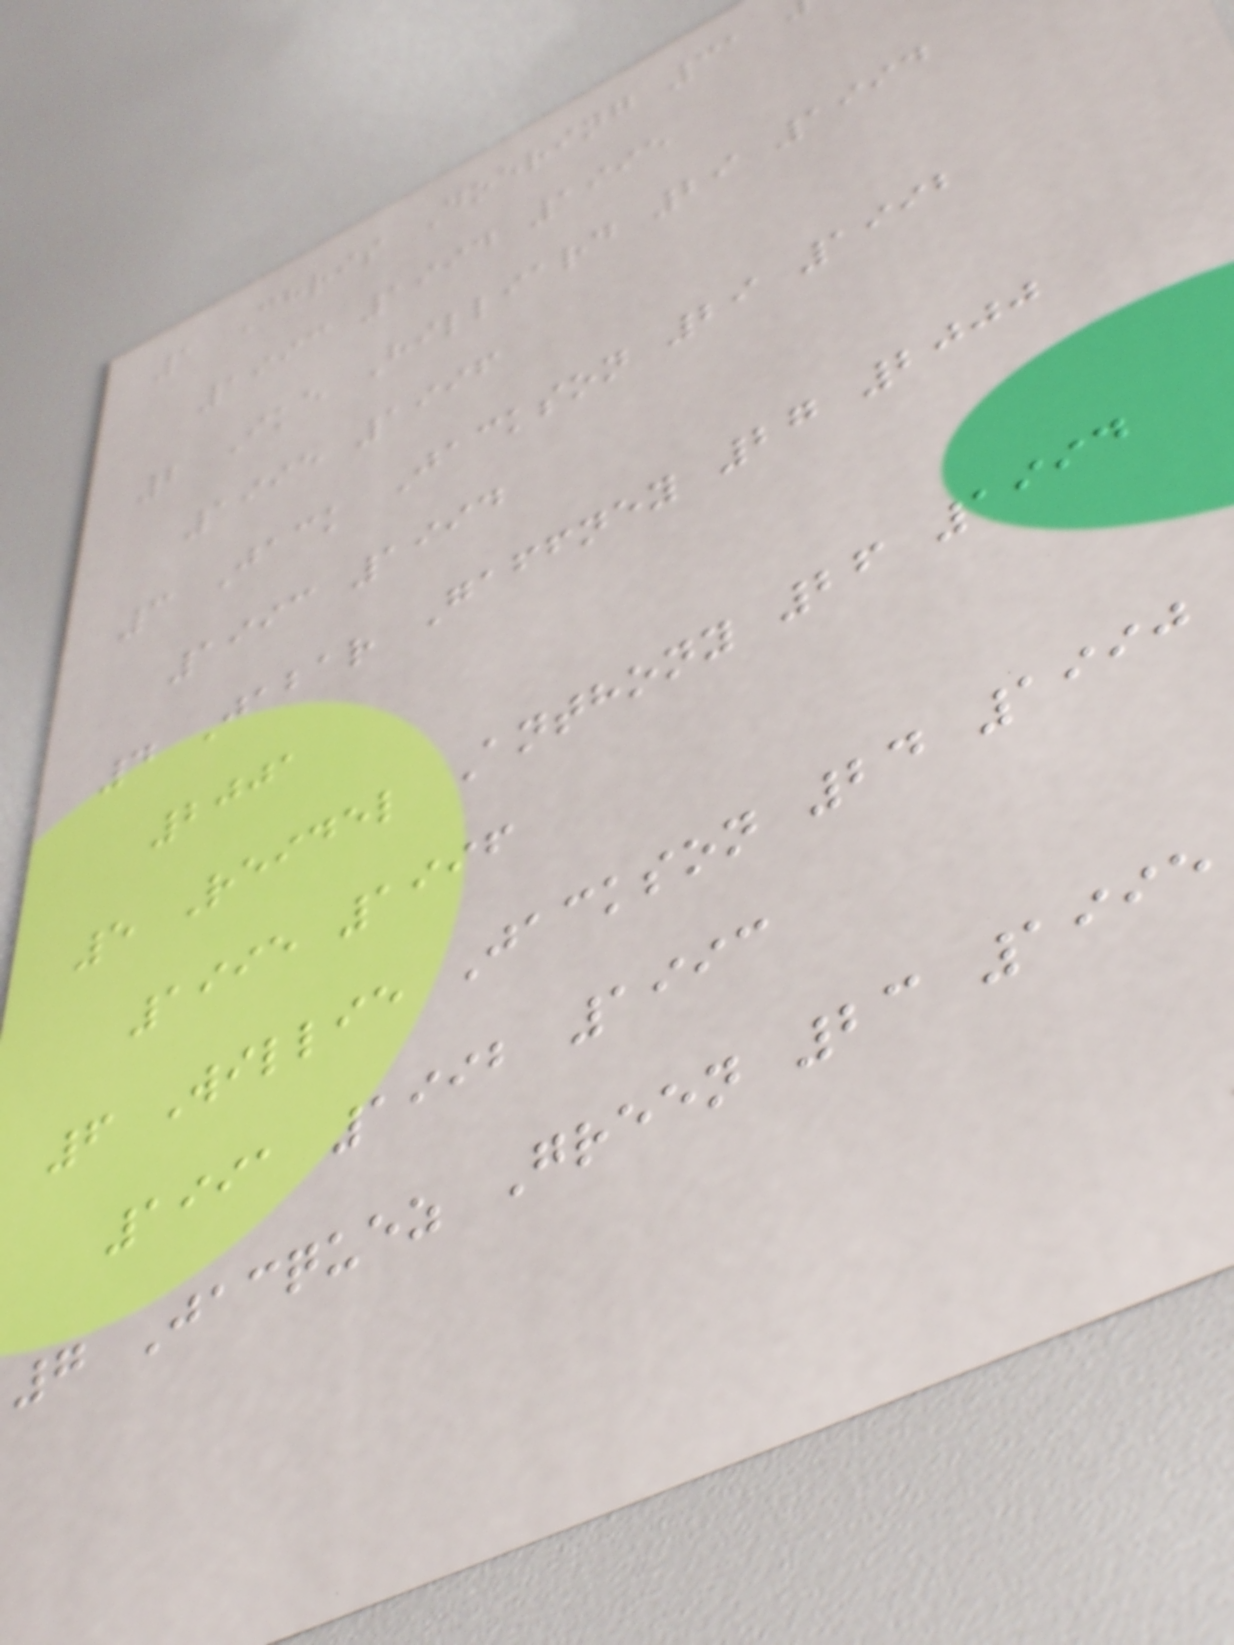1 Chris Doering 31
1993 1994 1995
2 Ike Hilliard 29 1994
1995 1996
3 Jack Jackson 29 1992
1993 1994
4 Jabar Gaffney 27 2000
2001
5 Reidel Anthony 26 1994
1995 1996
6 Willie Jackson 24 1990
1991 1992 1993
7 Jacquez Green 23 1995
